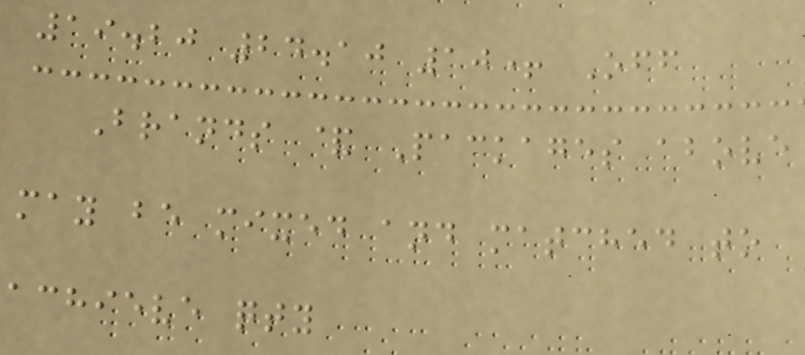19.20 24.10 10+ Off
Brands & Packages above
may be mixed and matched to
achieve qty
